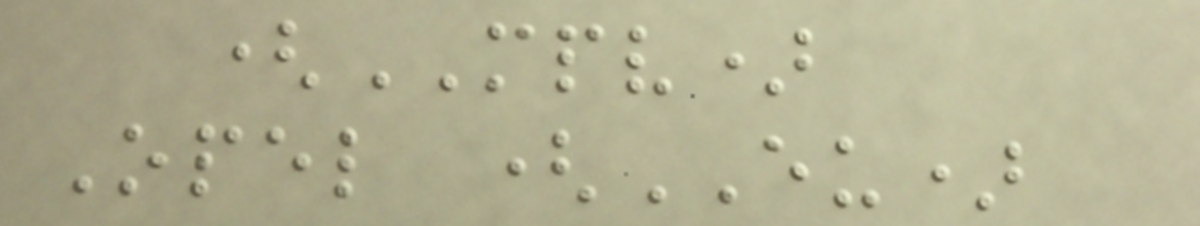(MPV)
Opel (EU)
